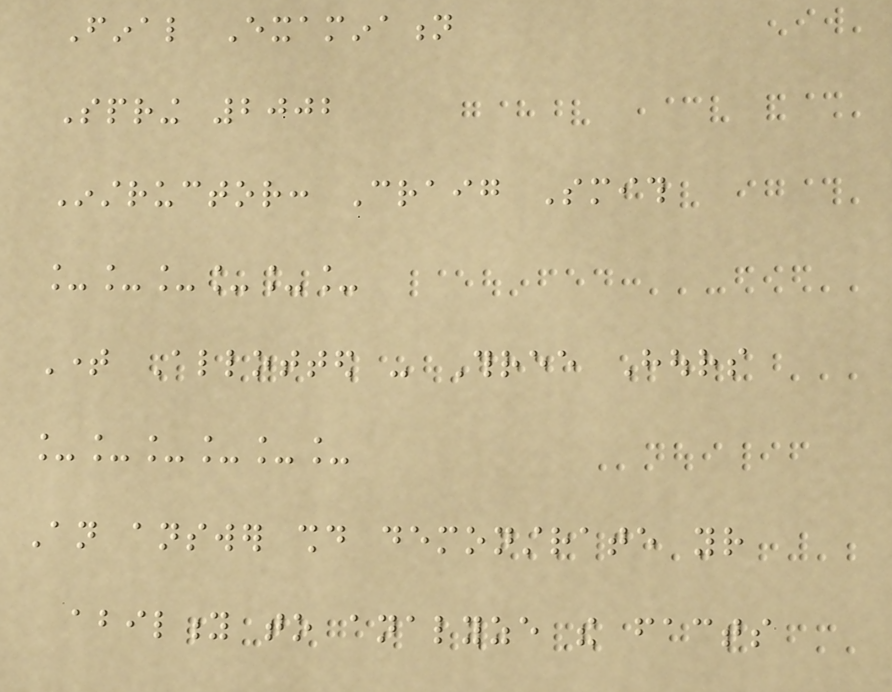Final Examination
Spring 2002
Instructor: Craig Smith
______
Time Allotted - Three Hours
______
An answer should demonstrate your
ability to analyze the facts
